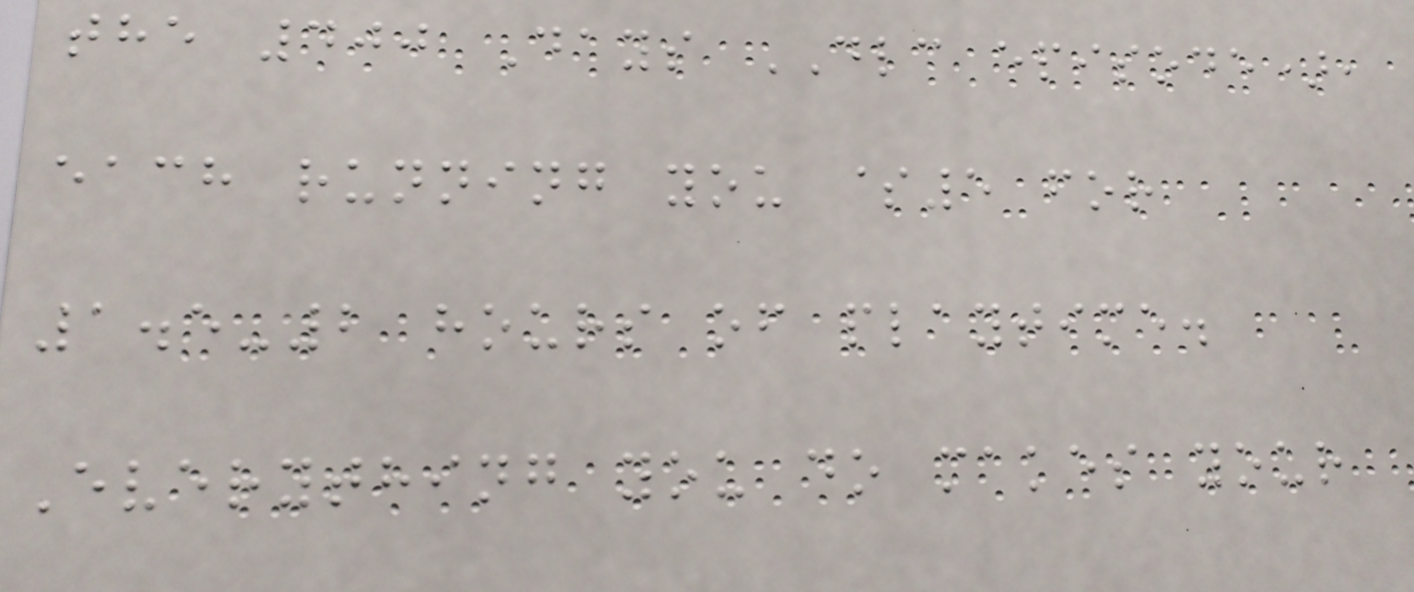the 400 Days DLC episode),
each running you $5 for
1.5-2 hours of playtime.
Everything you do makes your
